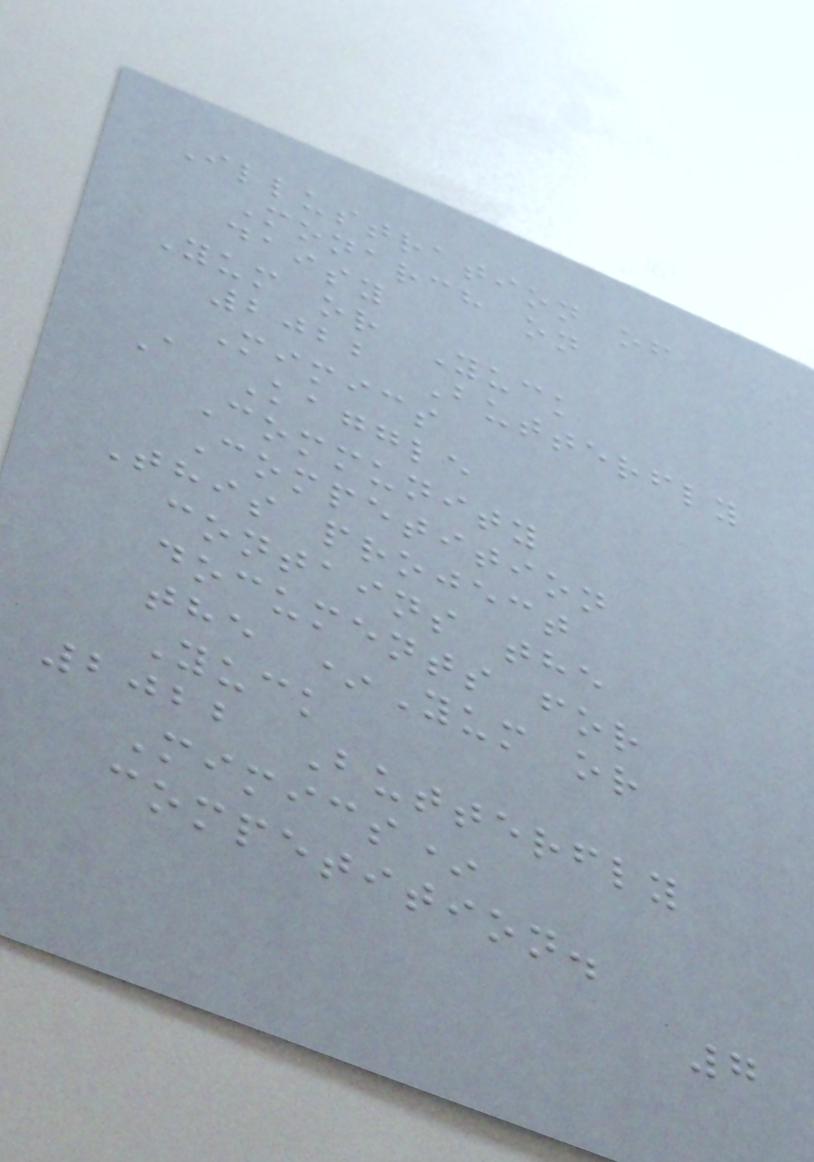Illustration of
Monarch on
daisy
Yum or Yuck
2022 Butterfly
Mimics
A Kaggle
Community
Competition
This project
contains the
documents for
the *Yum or
Yuck
2022 Butterfly
Mimics*
competition.
7
